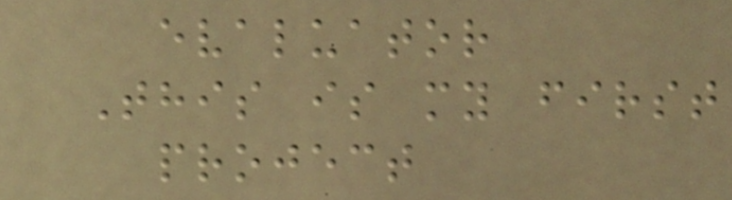evaluator
This is my first
project
